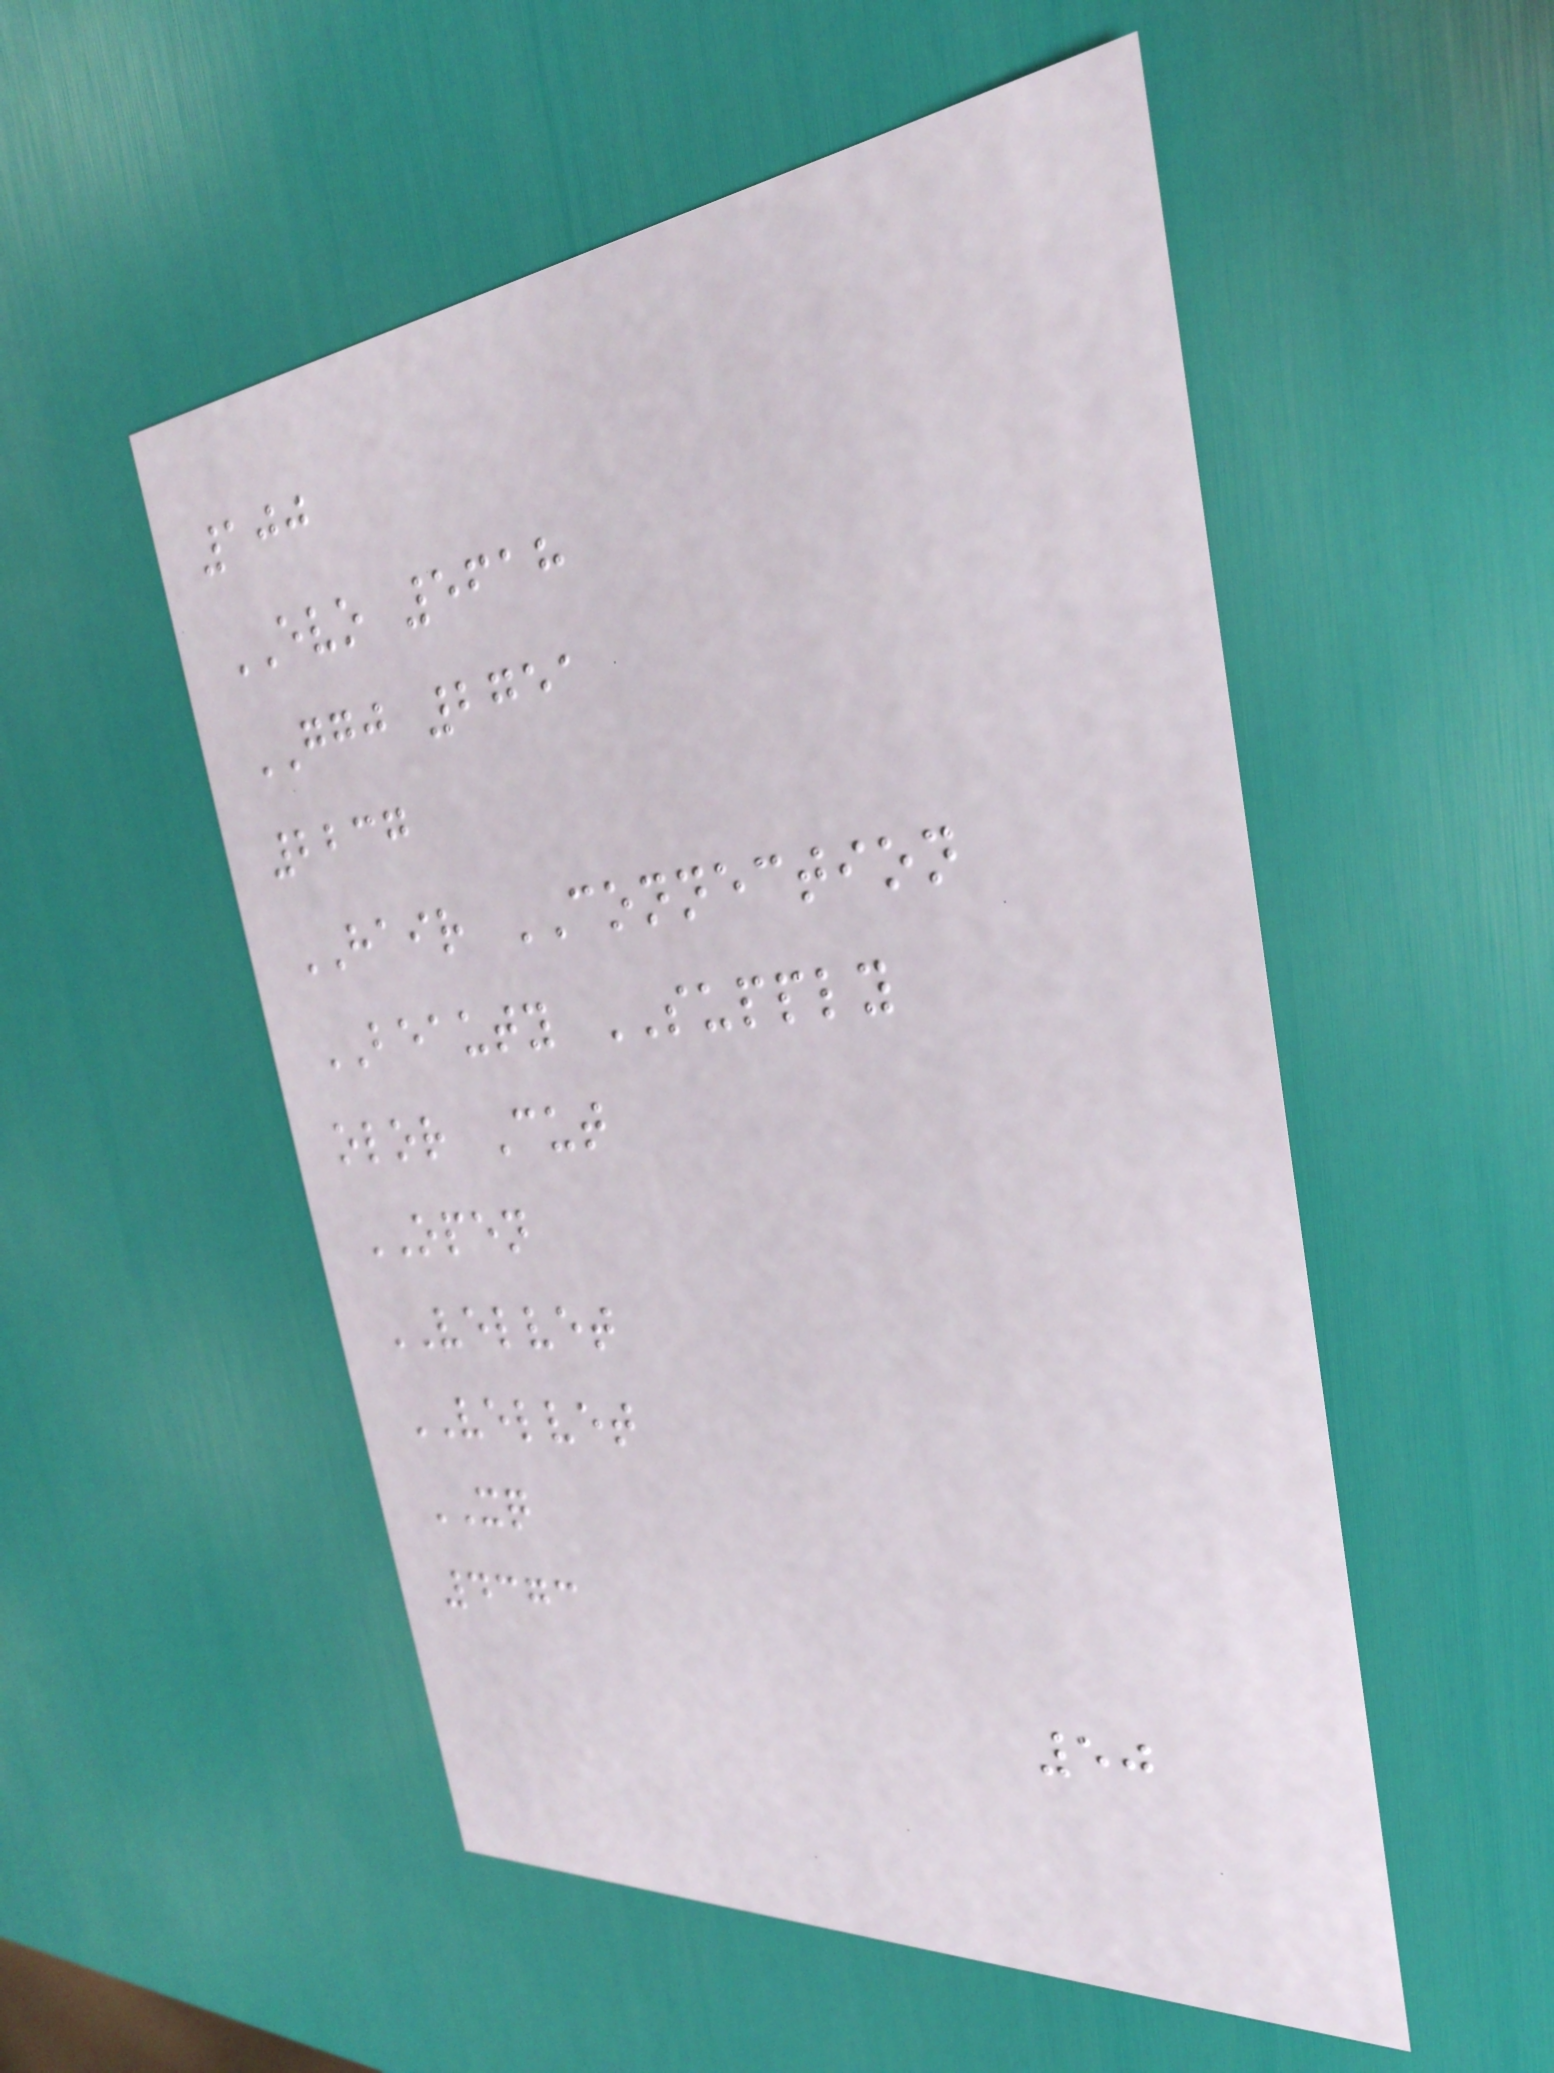100
EVO 5618
GGJ 2751
2237
HAIR CONNECTION
BEAUTY SUPPLY
olor Cut
OPEN
VELVET
VELVET
XQ
4373
50
